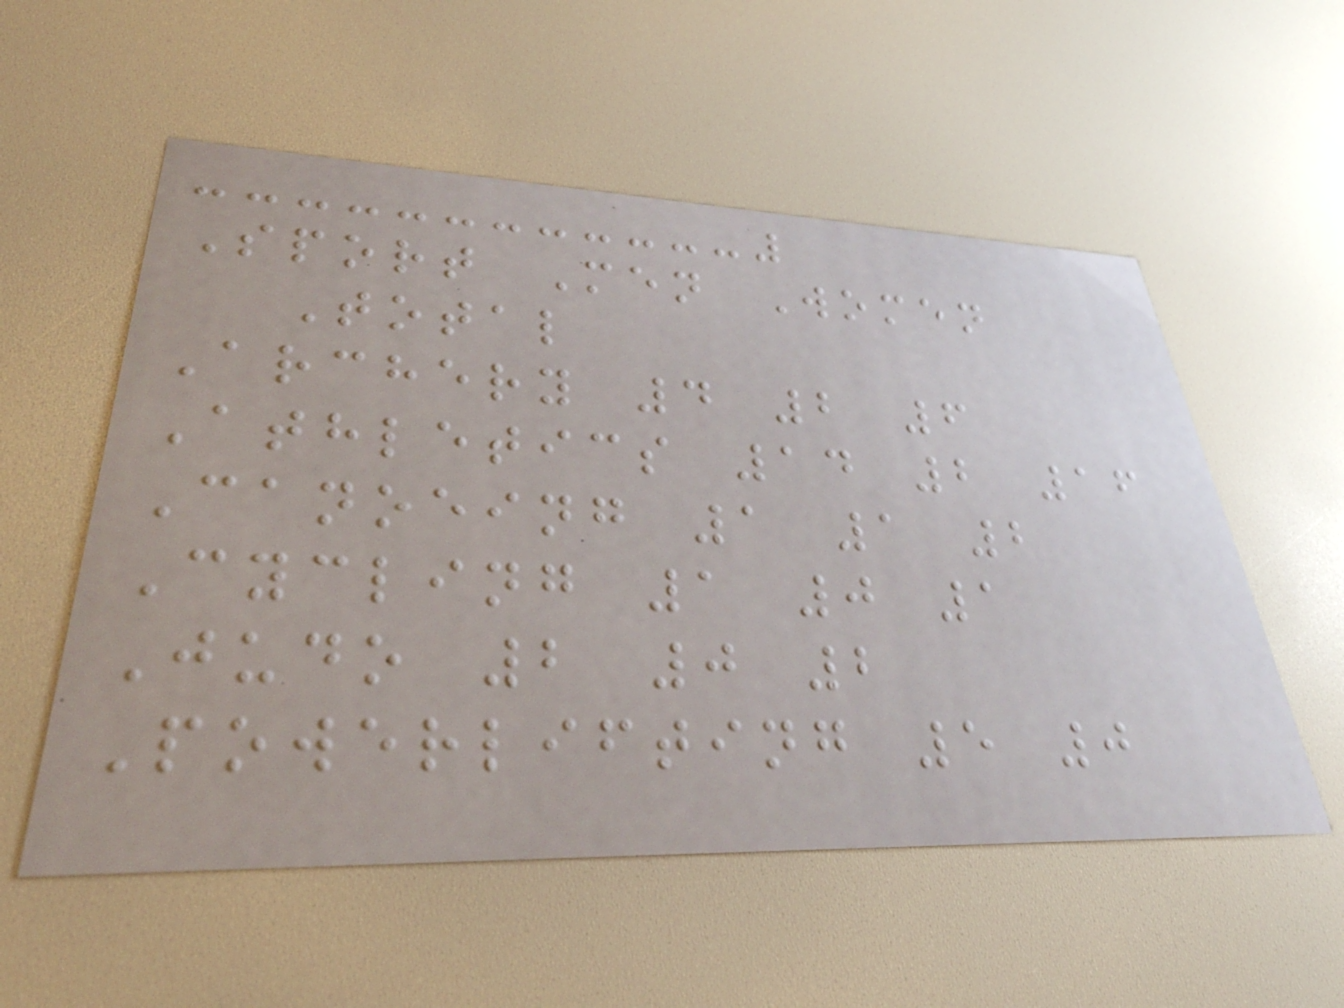Sport Men Women
Total
Archery 4 2 6
Athletics 14 2 16
Canoeing 1 1 2
Cycling 1 0 1
Judo 2 0 2
Powerlifting 5 0
